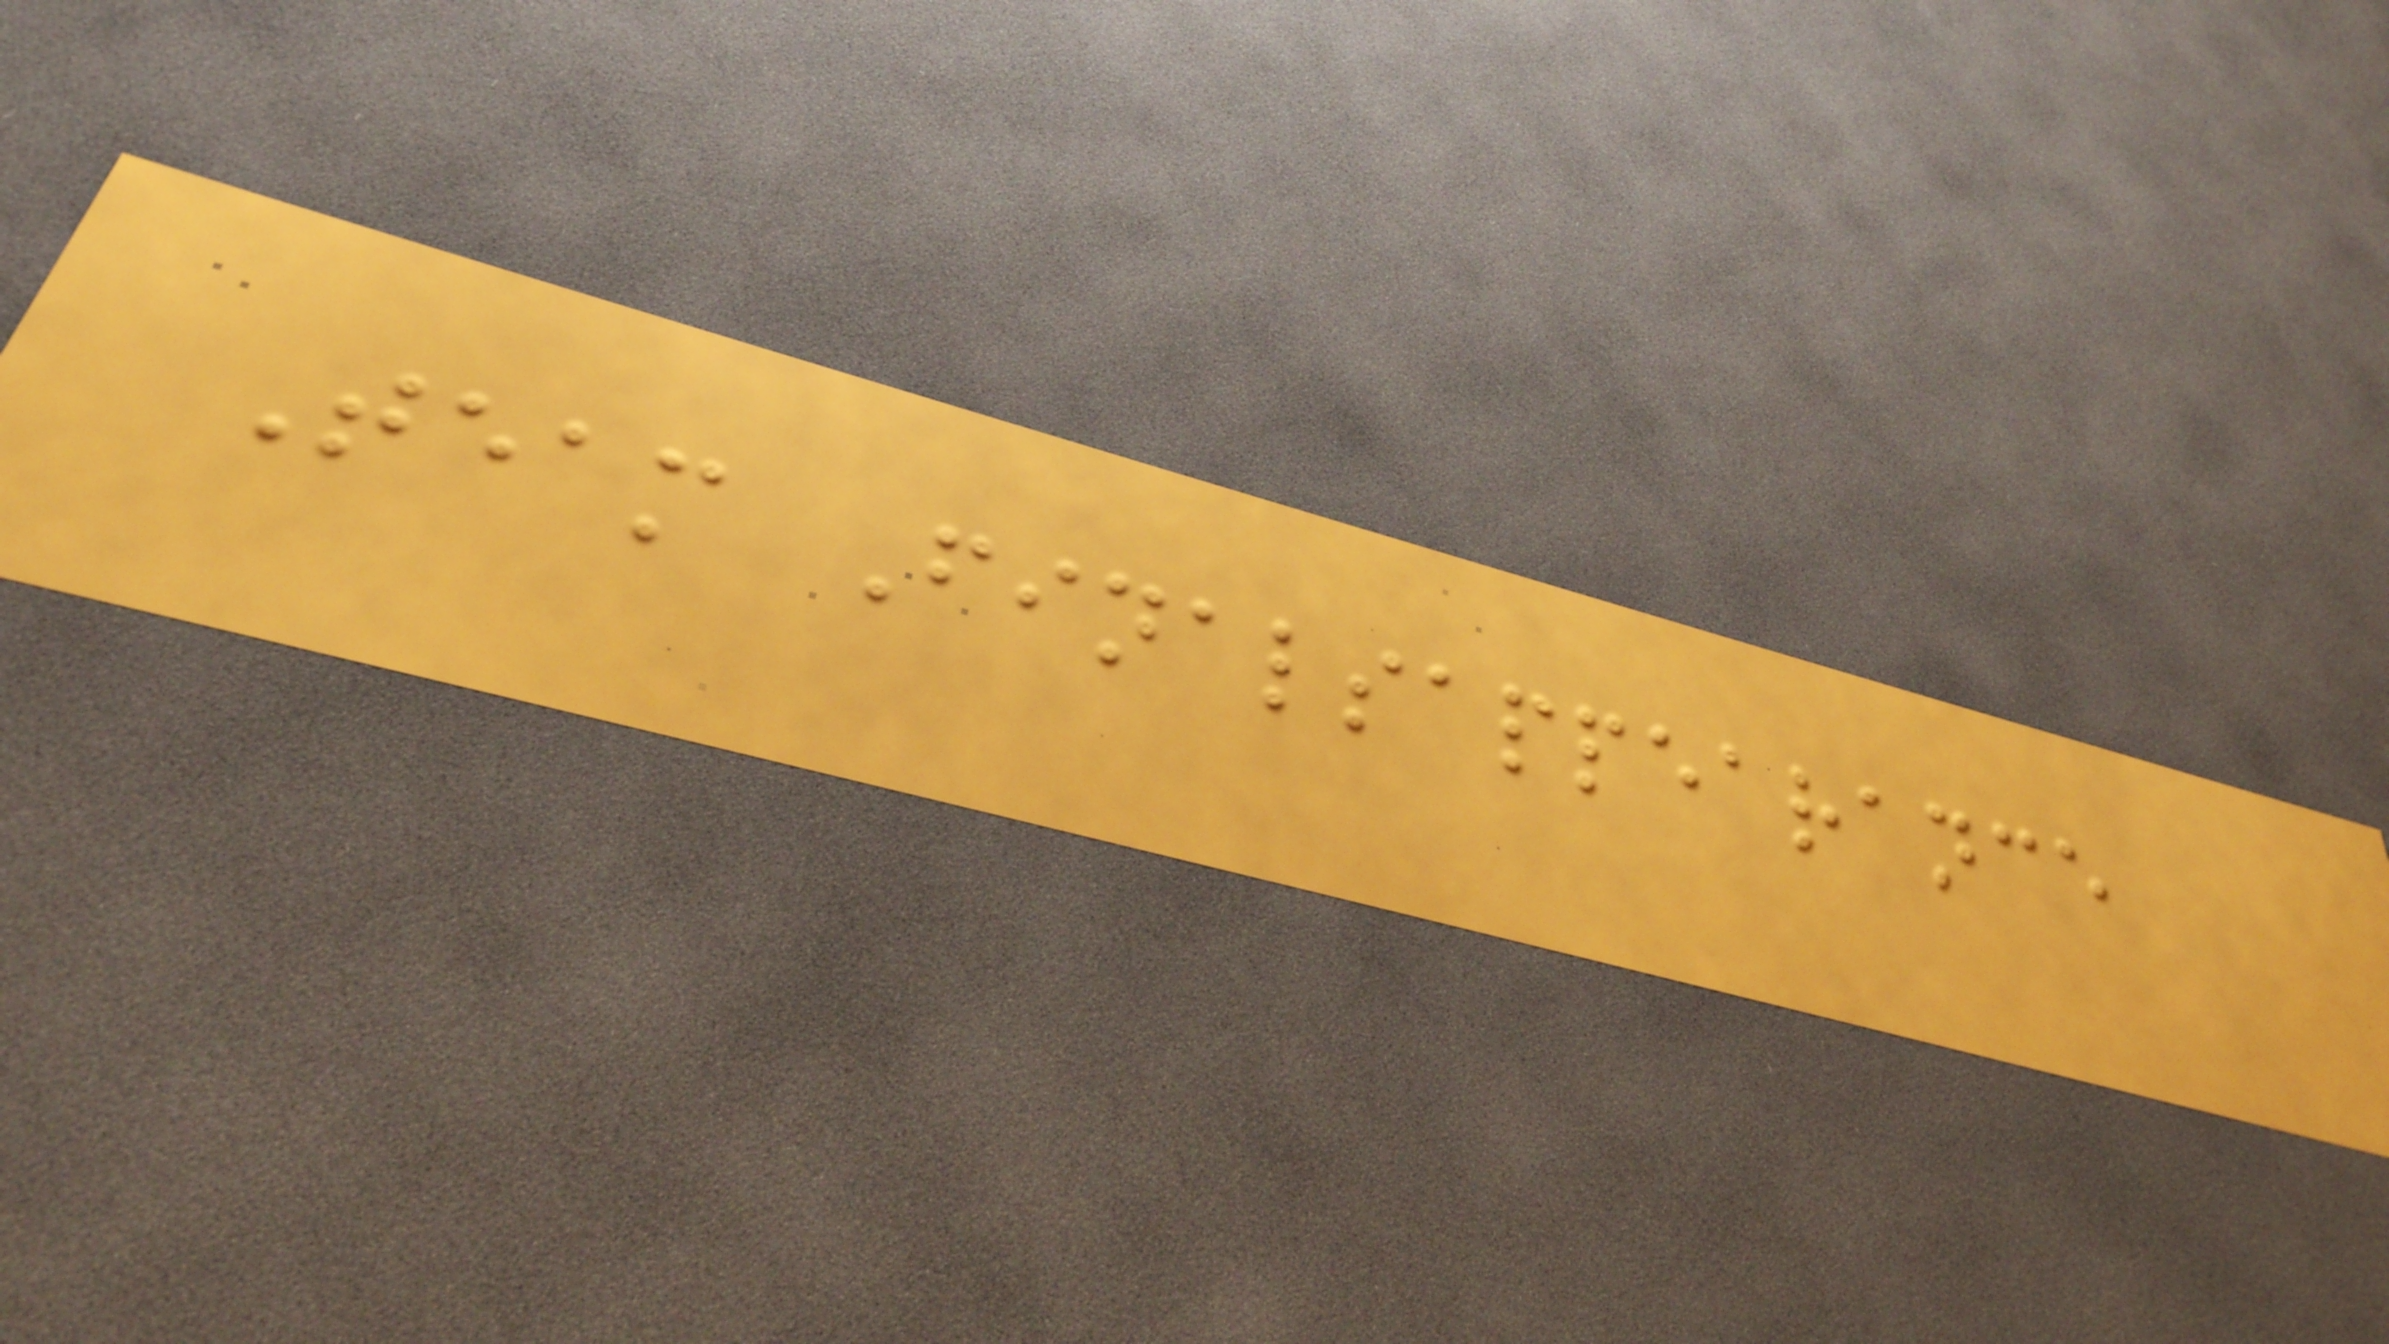Team Finalsappearance
